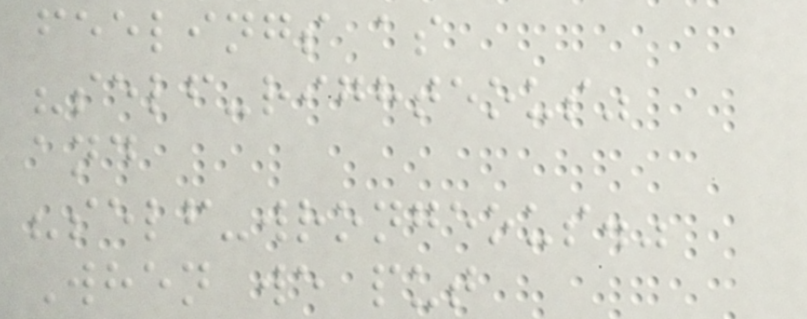feelings as
"self-righteous"
and
"self-wrongeous."
When we put
